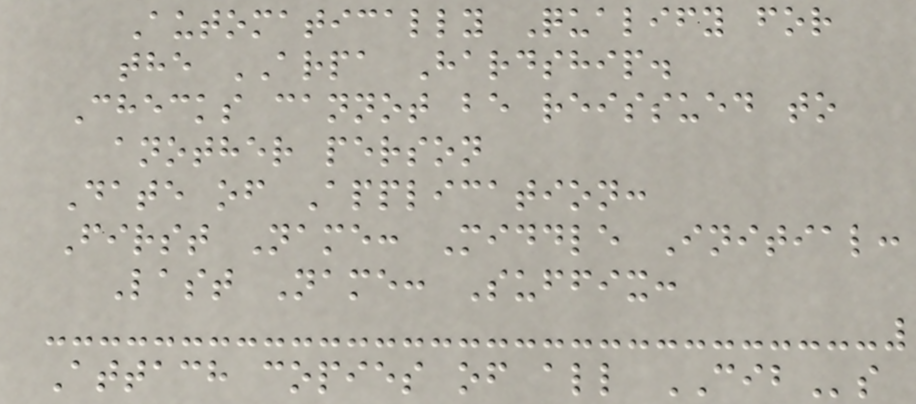Automatically Qualify for
the ARPA Hardship.
Checks cannot be reissued to
another person
Date of Application:
First Name: Middle Initial:
Last Name: Suffix:
Attach copies of all CIBs
